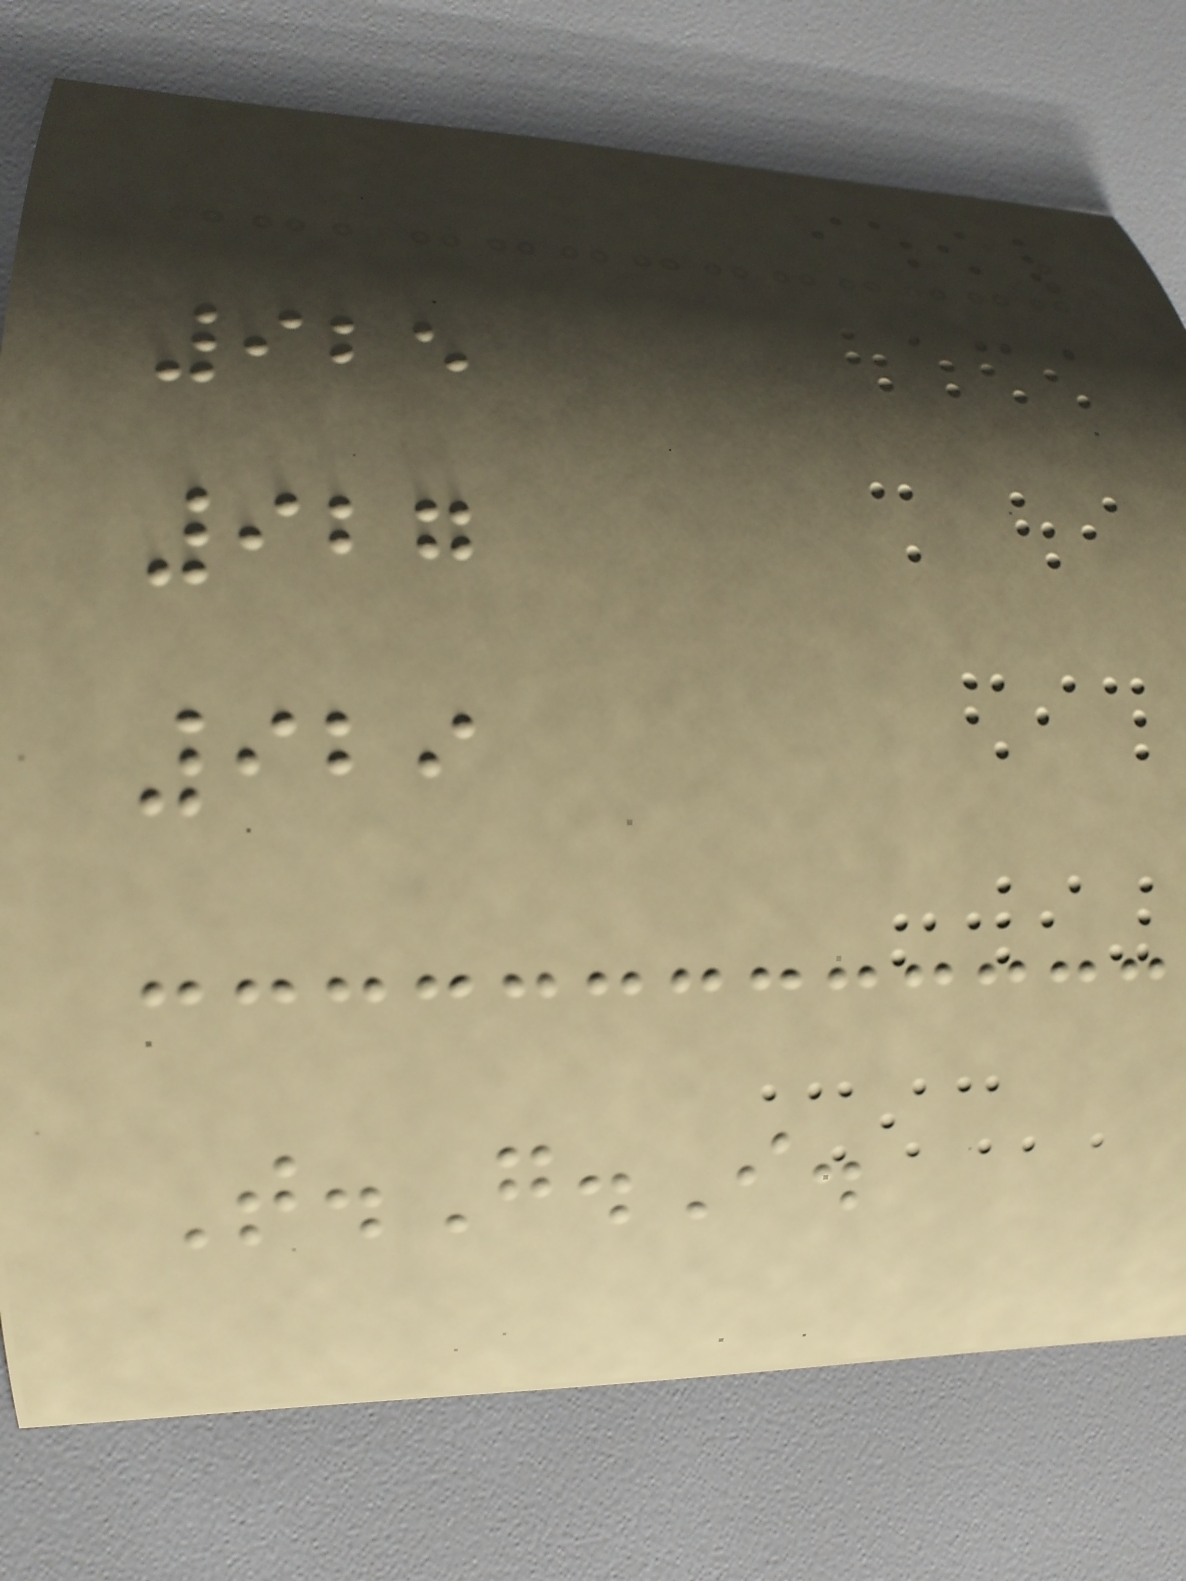925
927
929
T.G.I.
